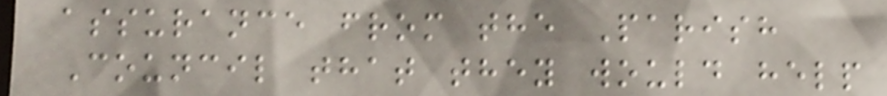assurance from the Parish
Council that they would help
